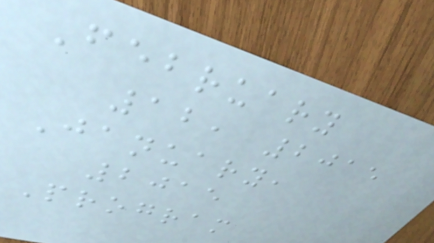February
12, 2015
January,
2015
Program
